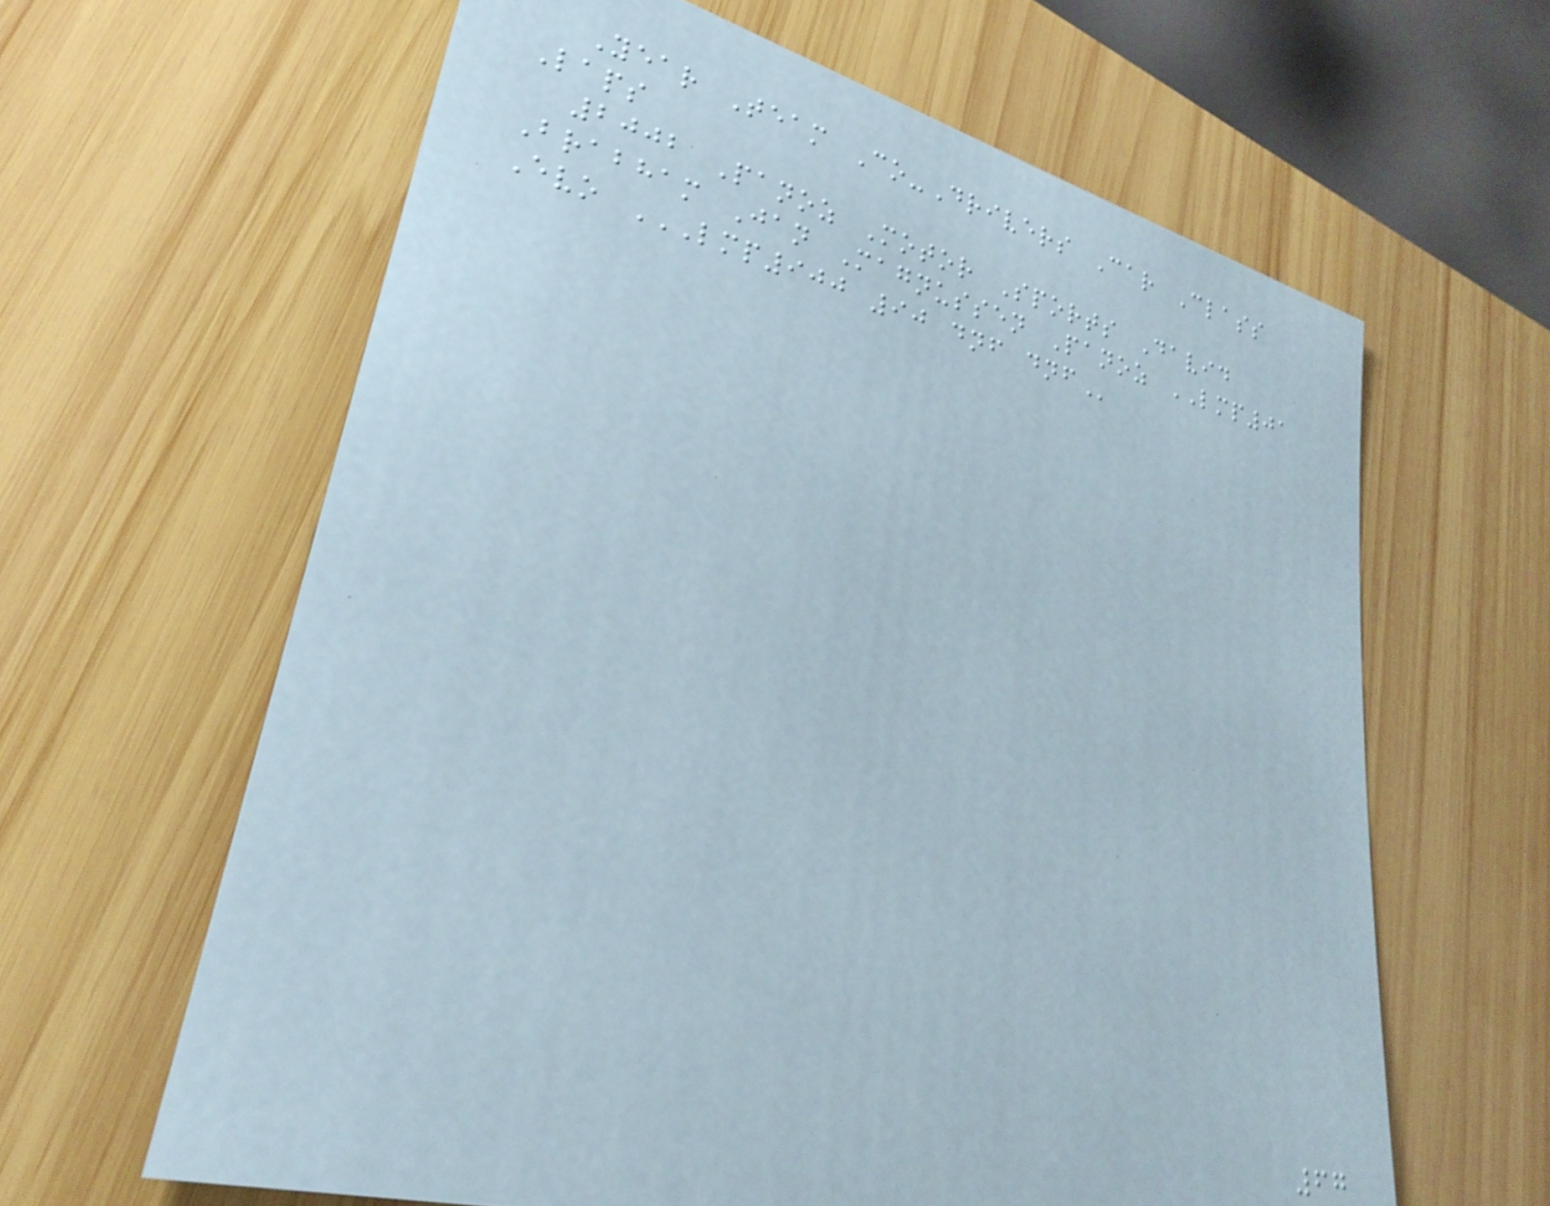Year Team Co-Drivers Car Class
Laps
2002 Panoz Motor Sports David
Brabham Jan Magnussen Panoz LMP01
Evo LMP900 90 DNF DNF
67
